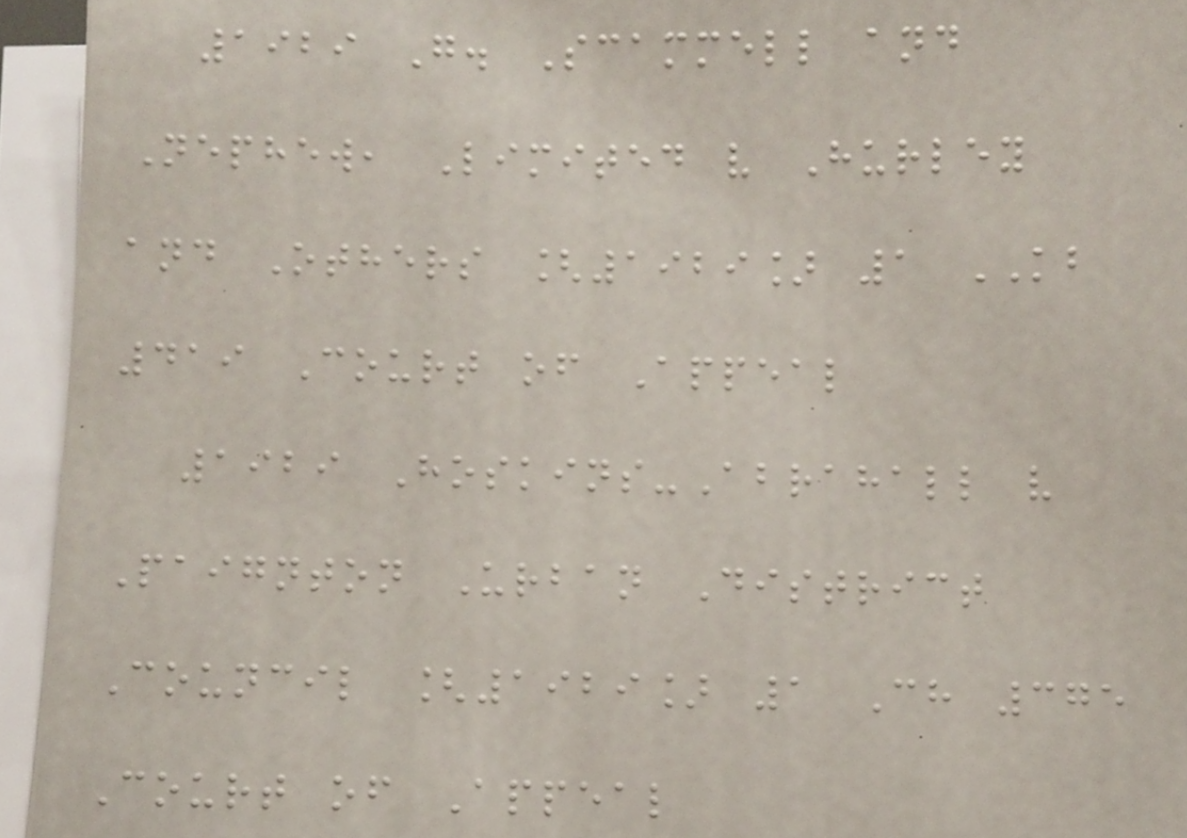1929 G. Scammell and
Nephew, Limited v Hurley
and Others [1929] 1 KB
419 Court of Appeal
1929 Hoskins-Abrahall v
Paignton Urban District
Council [1929] 1 Ch 375
Court of Appeal
